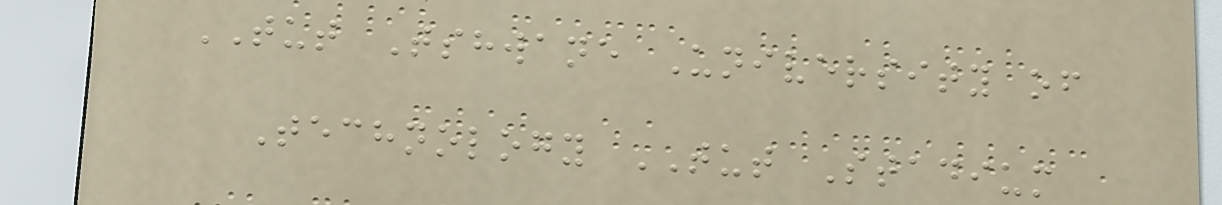TUT Tshwane University of
Technology TUT Stadium
